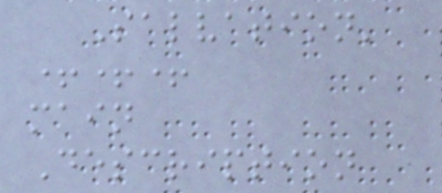Salvation'
+++
main
Description
